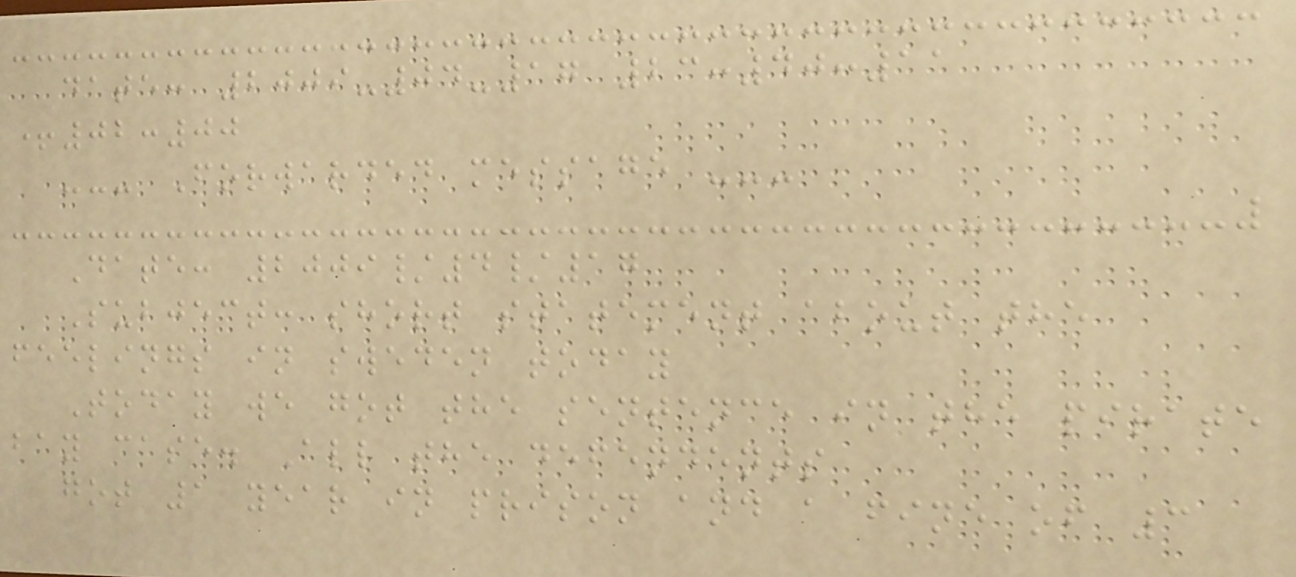date: 2009-04-17 23:40:11
+02:00
--- Forwarded message ---
Date: 2009/4/17
Subject: short statement about the
feelings in sweden today
Today we got the sentence in the pirate
bay case. All the defendents
got 1 year in prison and a fine of 3
